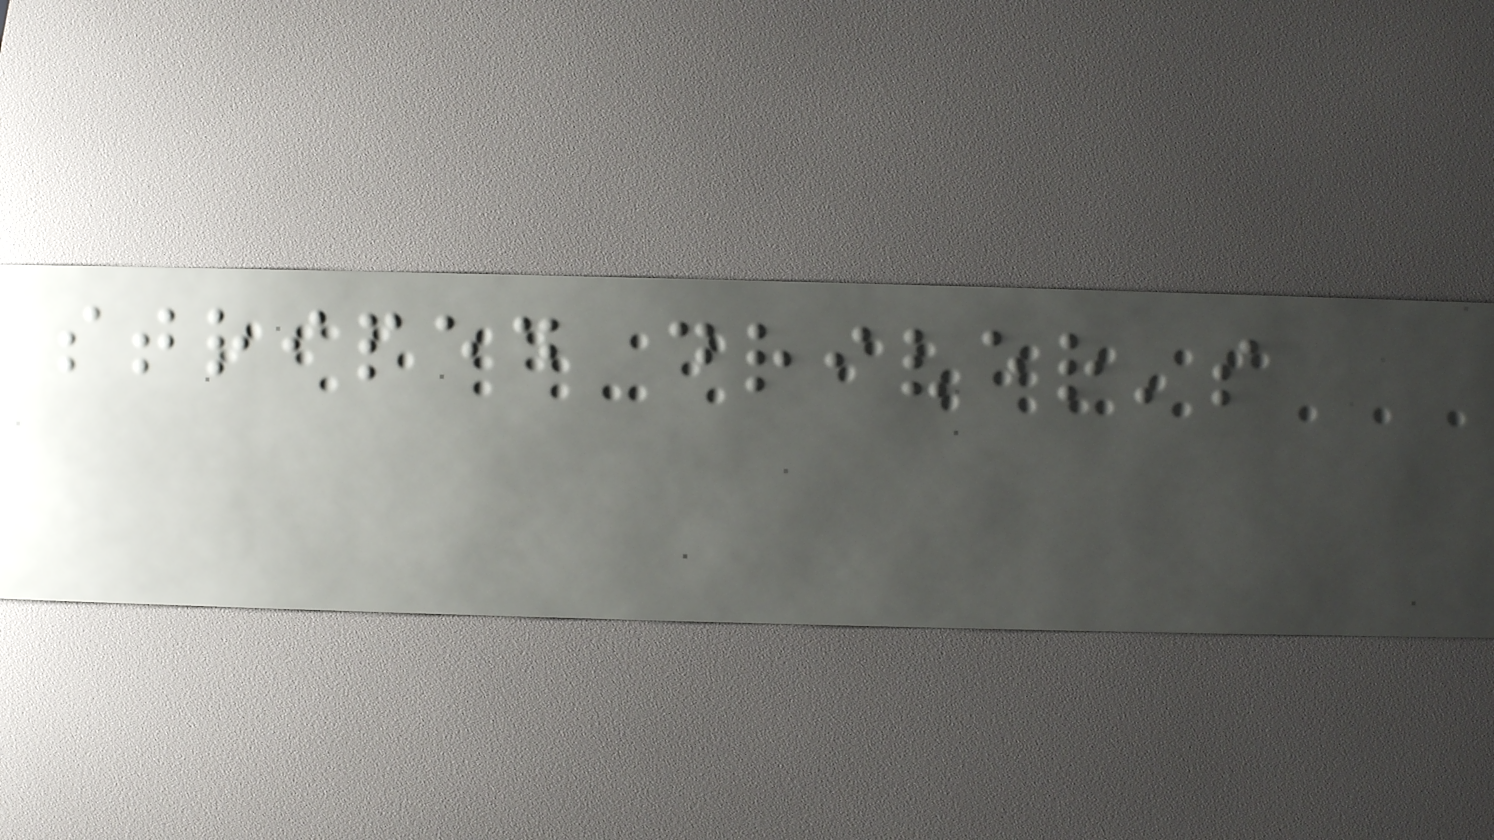striped driver's
